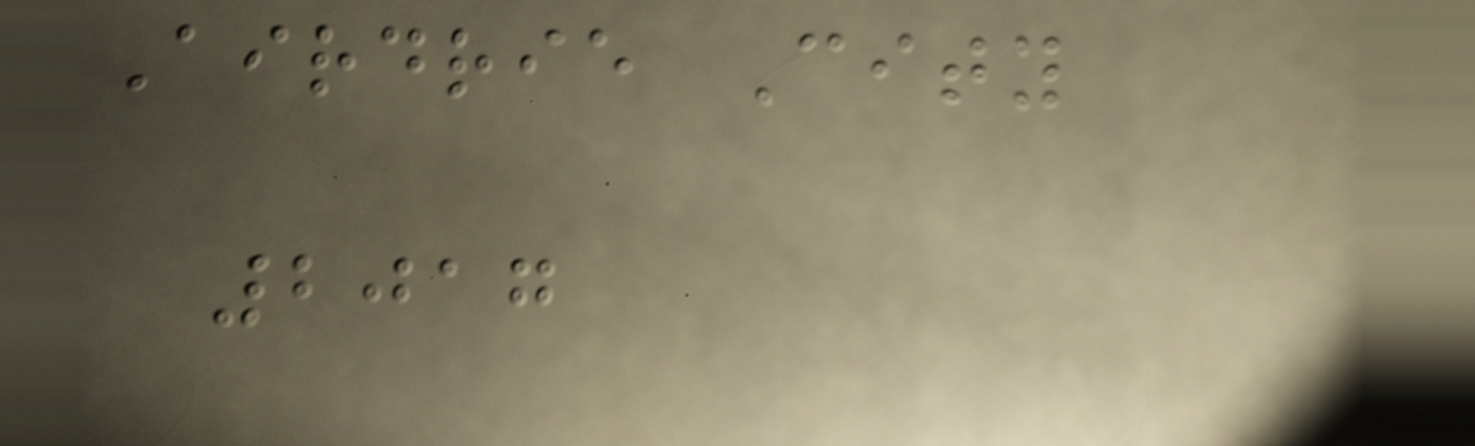Airdrie City
2017
